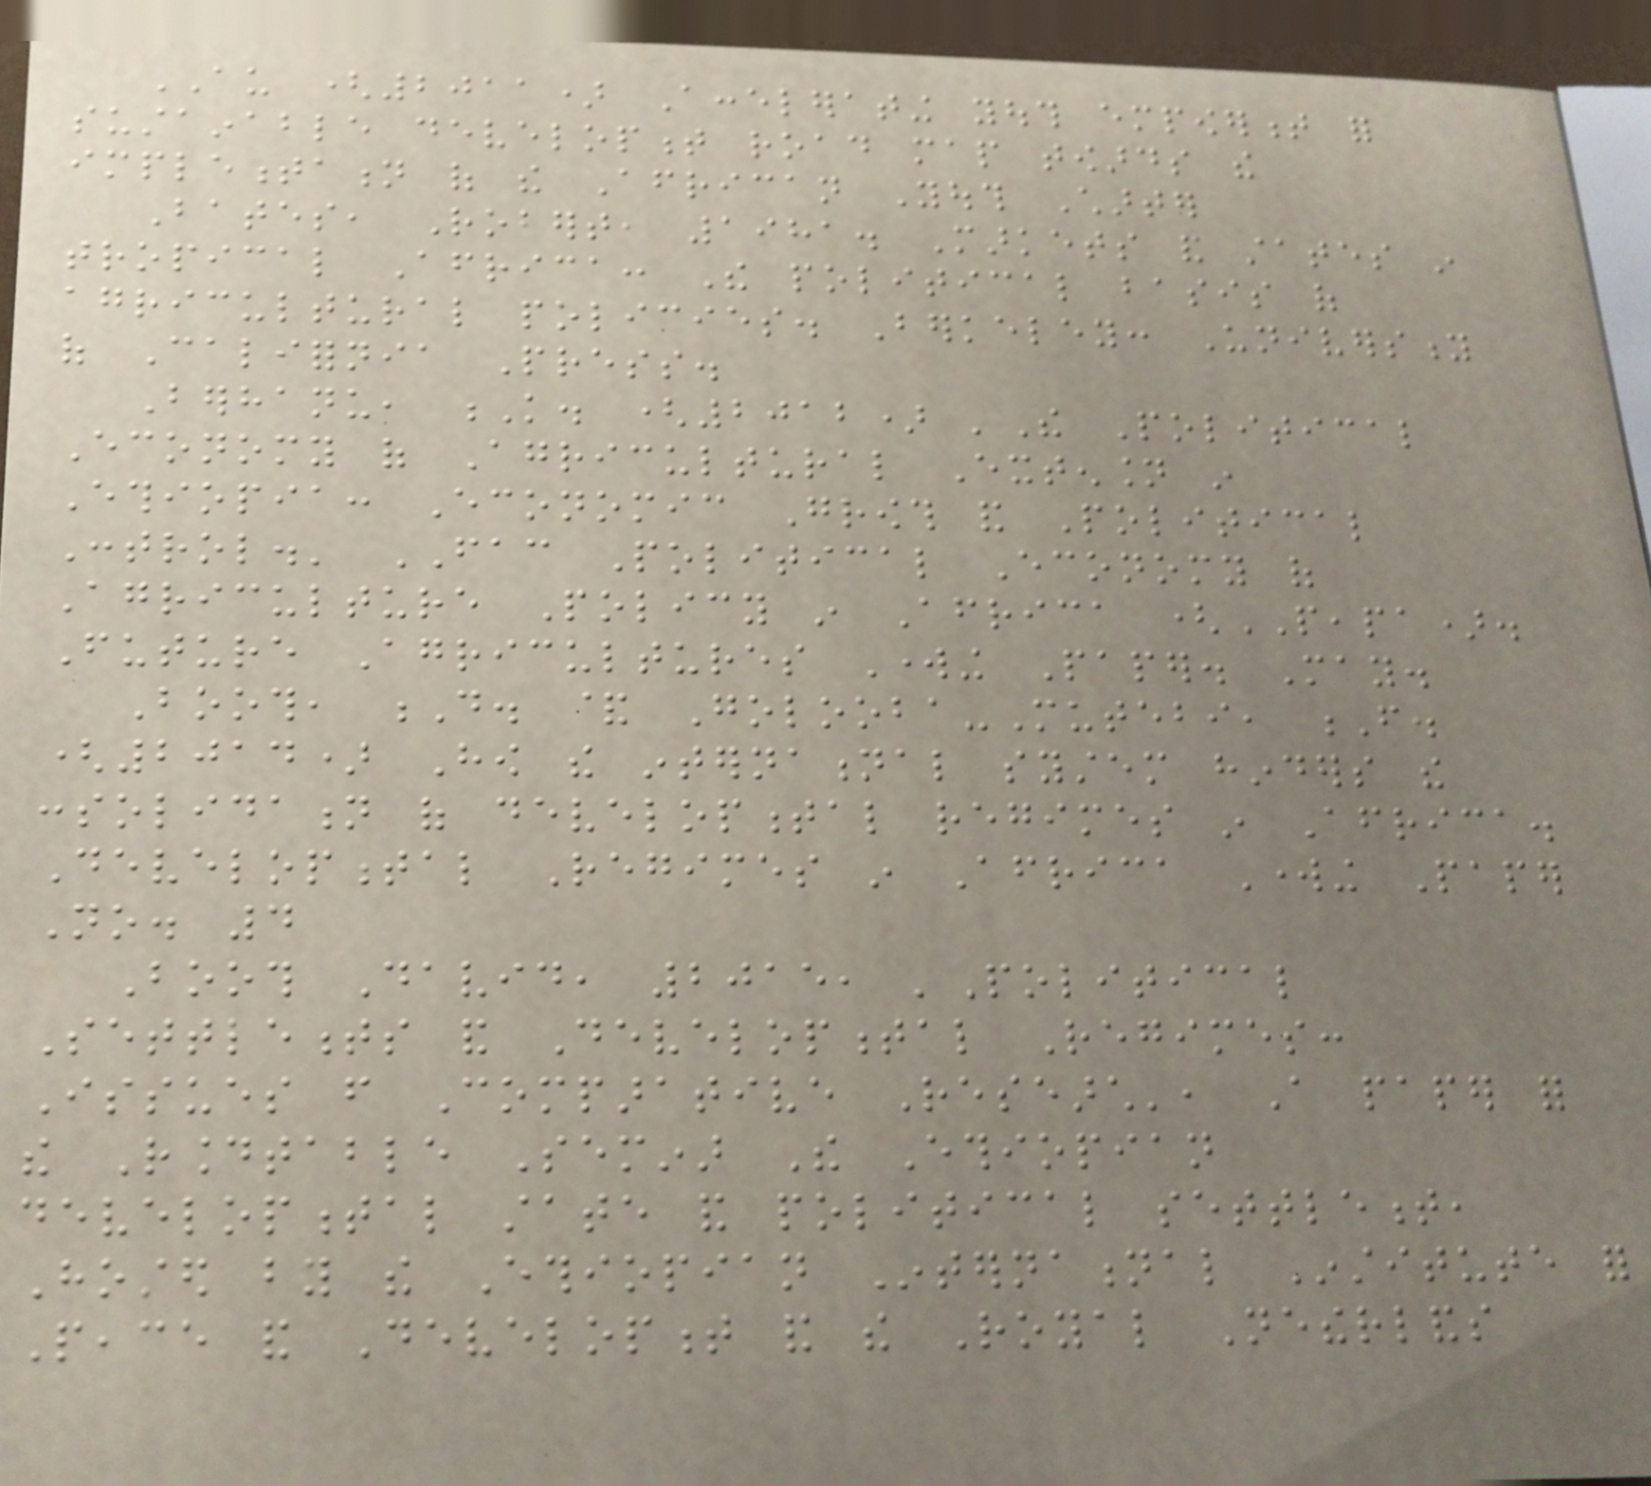AU (2011) Accelerating youth empowerment for
sustainable development road map towards the
implementation of the African Youth Charter
Bates, Robert, 1981. Markets and states in
tropical Africa: The political basis of
agricultural policies. Berkeley: University
of California Press.
Berhanu, K. (2012) 'The Political
Economy of Agricultural Extension in
Ethiopia: Economic Growth and Political
Control.' FAC Political Economy of
Agriculture Policy in Africa (PEAPA).
Future Agricultures Working Paper. May.
Booth, D. & Golooba-Mutebi, F.
(2014) How the international system hinders the
consolidation of developmental regimes in Africa.
Developmental Regimes in Africa Working Paper
No. 4
Booth David, 2015, 'Political
Settlements and Developmental Regimes:
Issues from Comparative Research', A paper for
the Roundtable Seminar The Ethiopian
developmental state and political settlement,
Hosted by the Ethiopian International Institute for
Peace and Development and the Royal Netherlands
